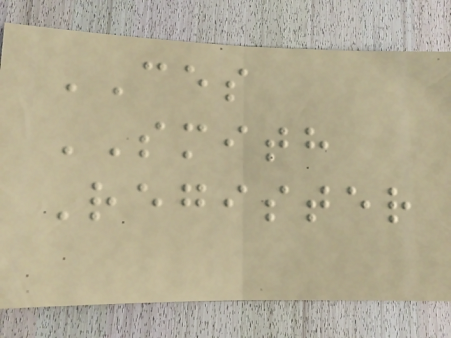CES
SMITH
Register
